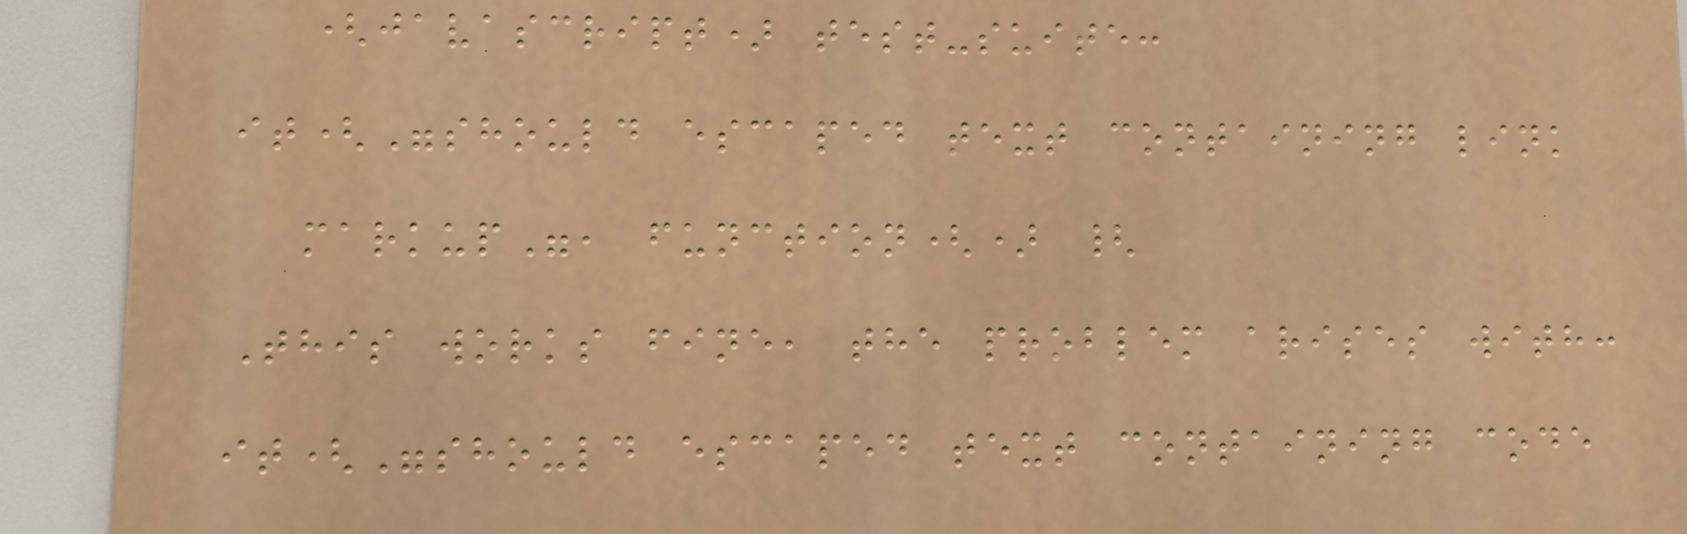(javascript) test-suite:
it("should escaped text containing link
markup", function() {
This works fine, the problem arises with:
it("should escaped text containing code
